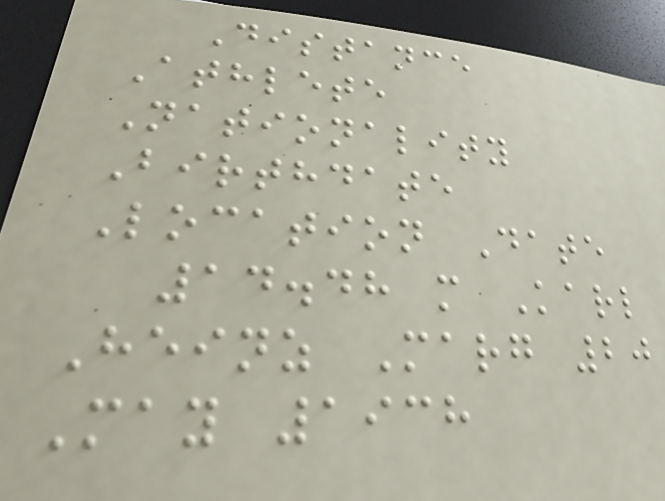Distance
Athlete
Nationality
Birthdate
Location Date
14.48 m Karl
Heinz Marg 20
May 1938
